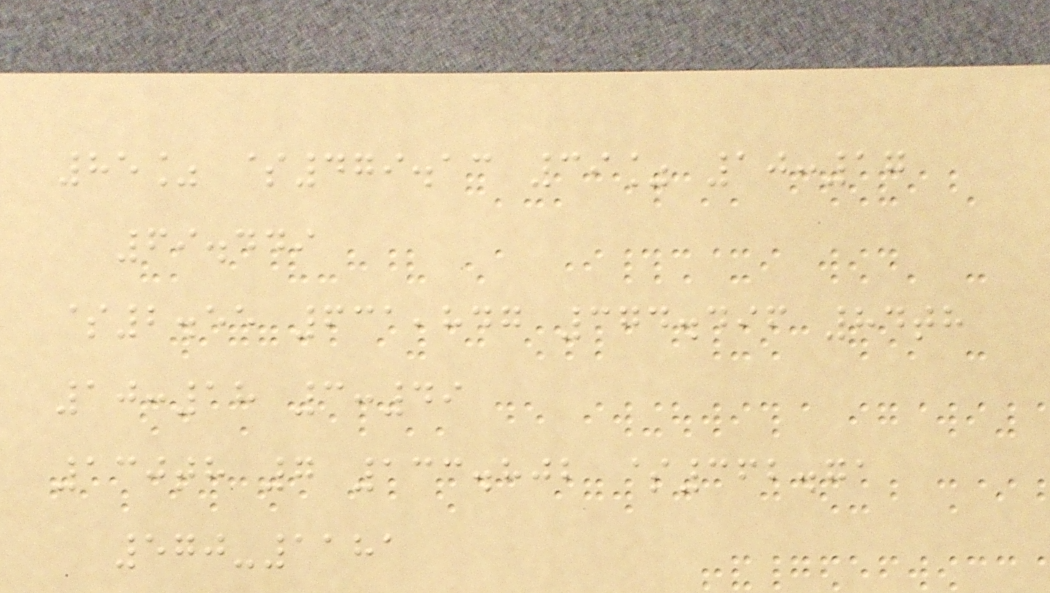85% $479.13 39% 10:17
69.449
$2.55 631,847 374.496 84th
10:18 3:49
130th 7 133.802 $362.71
570-1181
